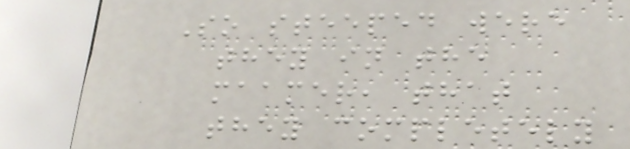So steeped were
they in the
maamer, that
they completely
